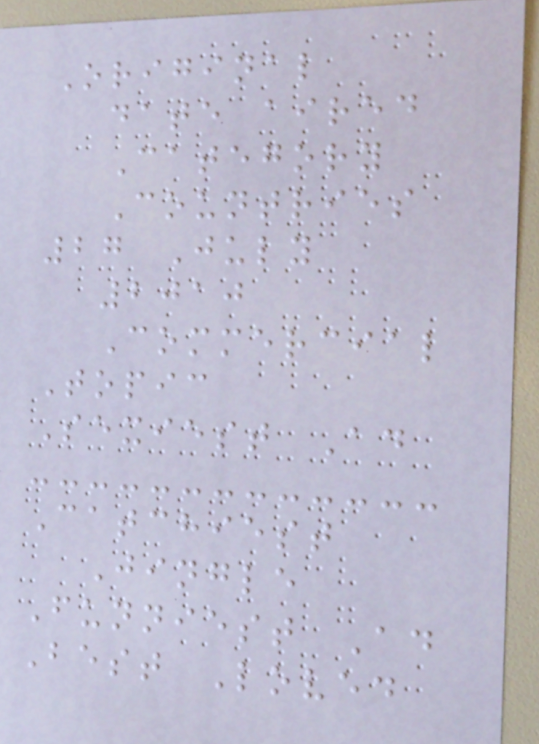Original
date aired
Category
Countries
27 July
2010
Commercial
Topic
Sexiest Ad
Catchiest
Jingle
Funniest Ad
Best Loved
